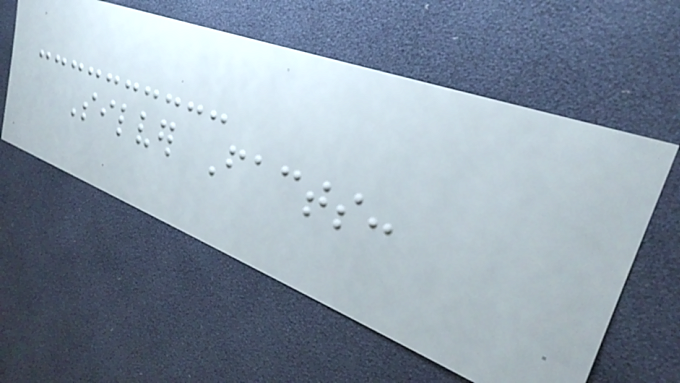Silver Facts:
